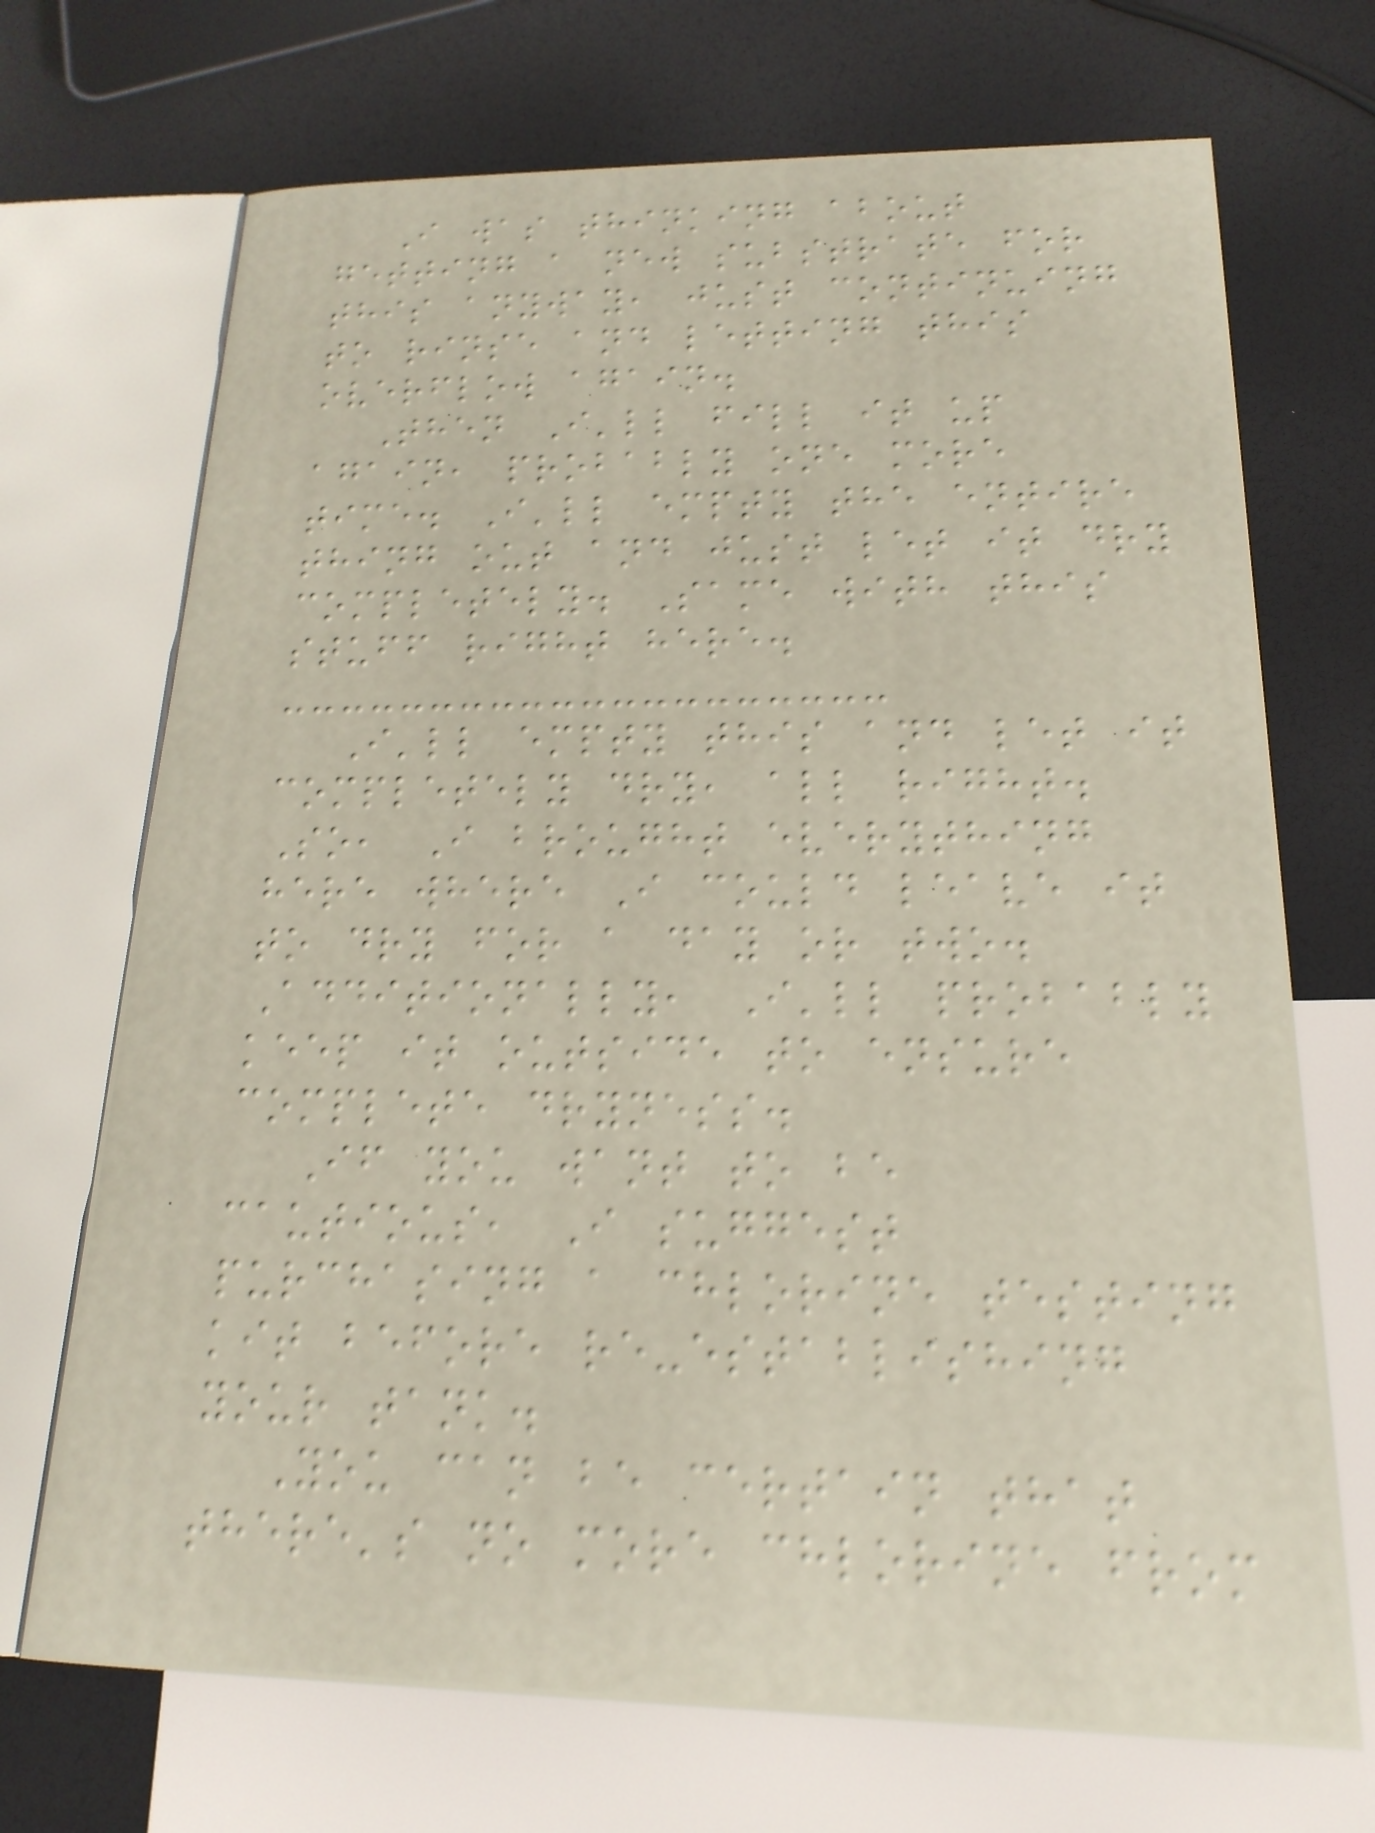I was thinking about
getting a new substrate for
this anyway, just continuing
to rinse and letting this
overflow again.
Then I'll fill it up
again, probably one more
time. I'll empty the entire
thing out and just let it dry
completely. Same with this
stuff right here.
I'll empty this and let it
completely dry, all right.
So, I brought everything
here where I could leave it
to dry for a day or two.
Additionally, I'll probably
keep it outside to ensure
complete dryness.
If you want to be
cautious, I suggest
purchasing a chlorine testing
kit before re-establishing
your tank.
You can be certain that
there's no more chlorine from
